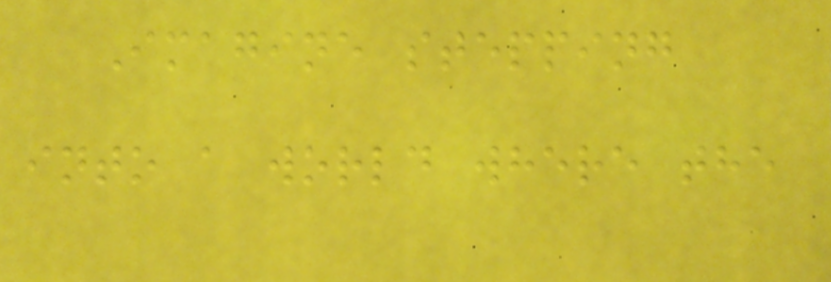Imagine stepping
into a world where the
